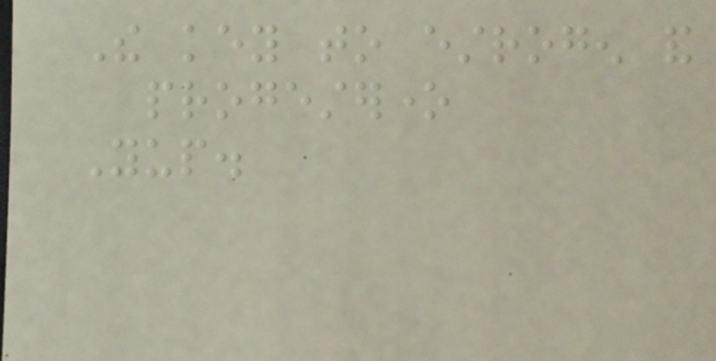The key to estrogen and
progesterone
Yup.
